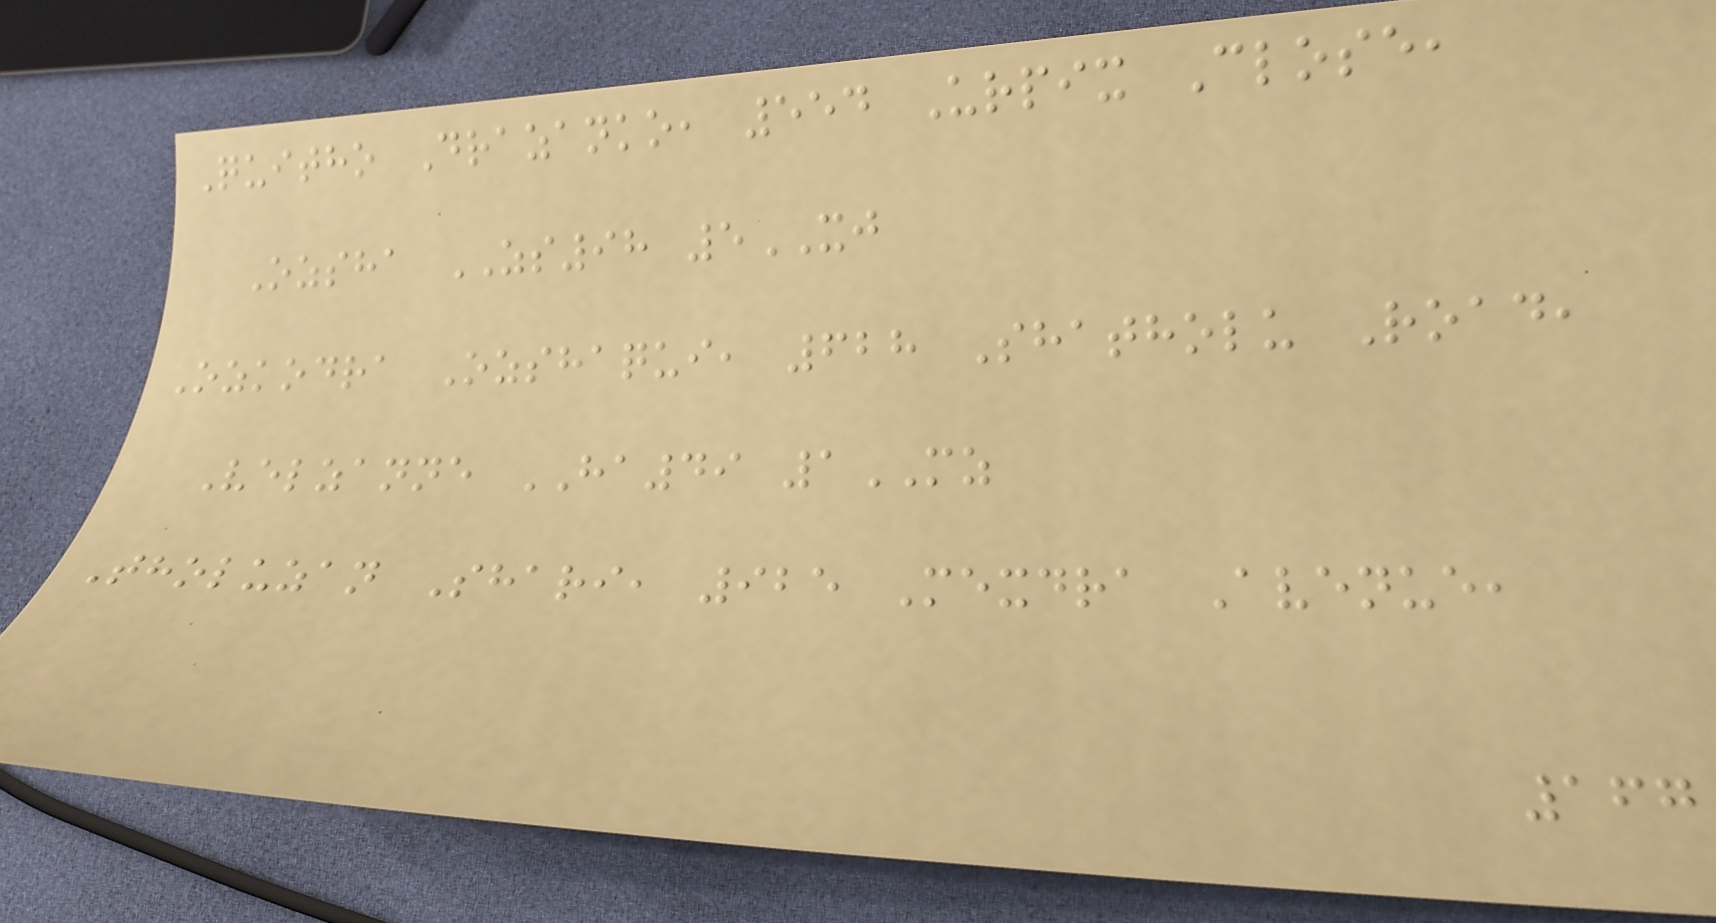Quitho Drazanko, 554 Urpix Close,
Ozsha ZS98 5XJ
Ozkodra Ozshaqui, 628 Shatholu Road,
Velzanne HA49 1MZ
Tholuzan Shari, 925 Mexdra Avenue,
167
